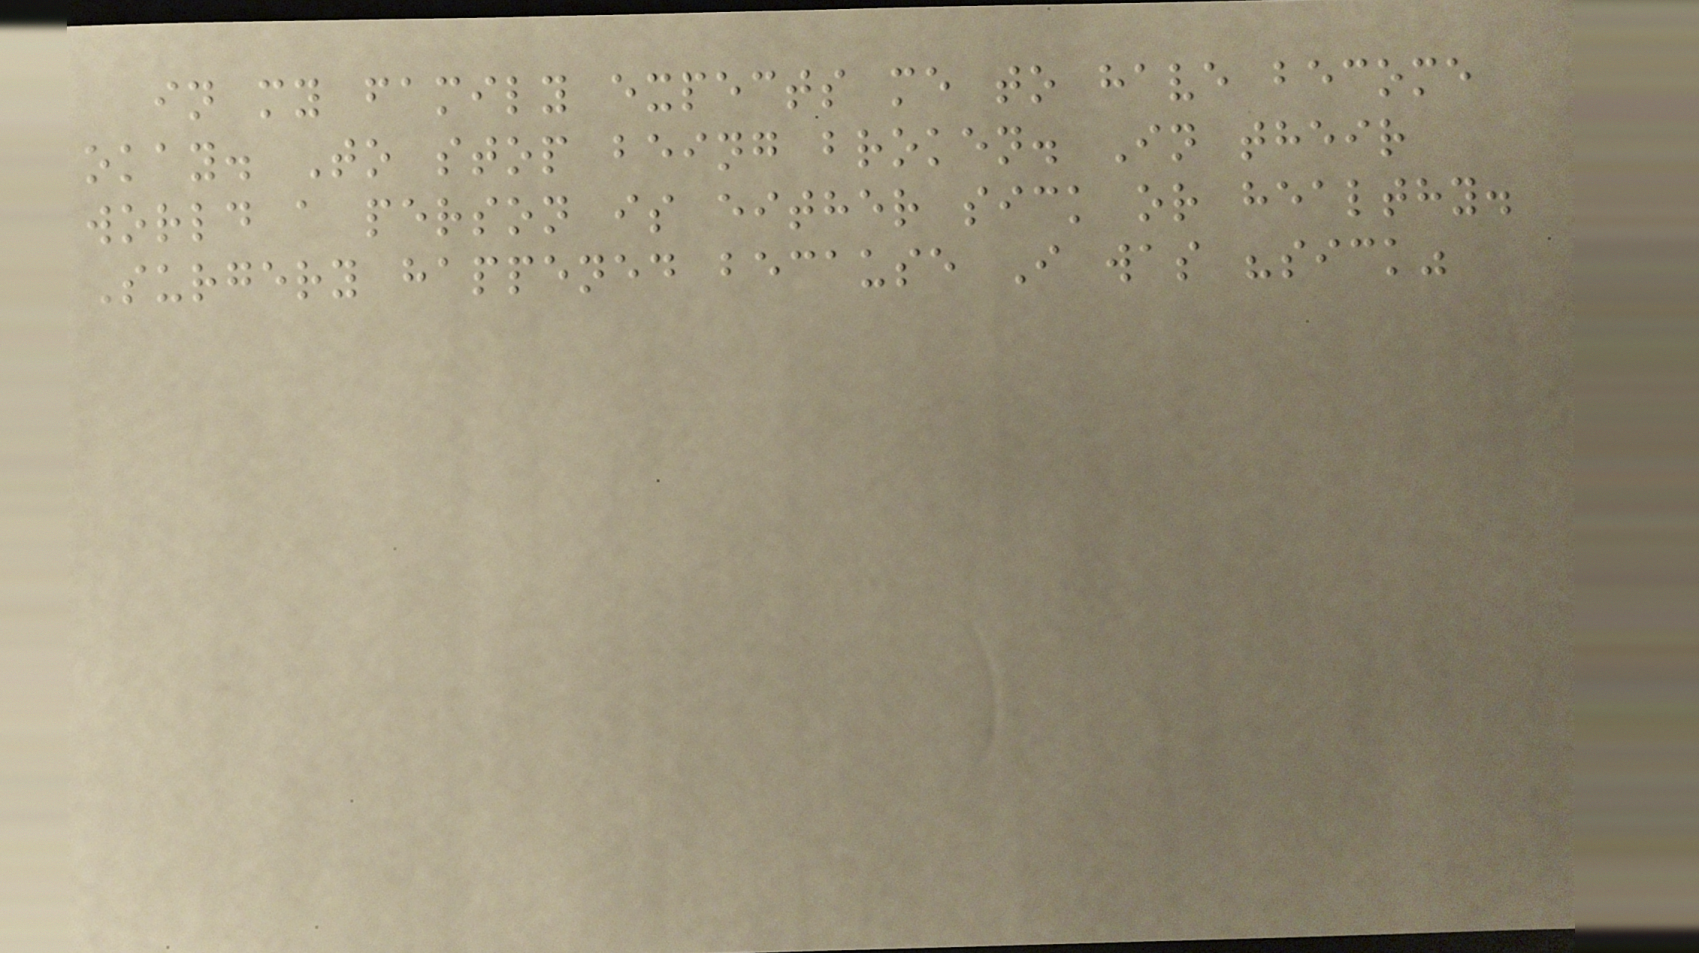in my family expects me to have become
okay. To stop being broken. In their
world a person is either sick or healthy.
Surgery happened because I was "sick"
